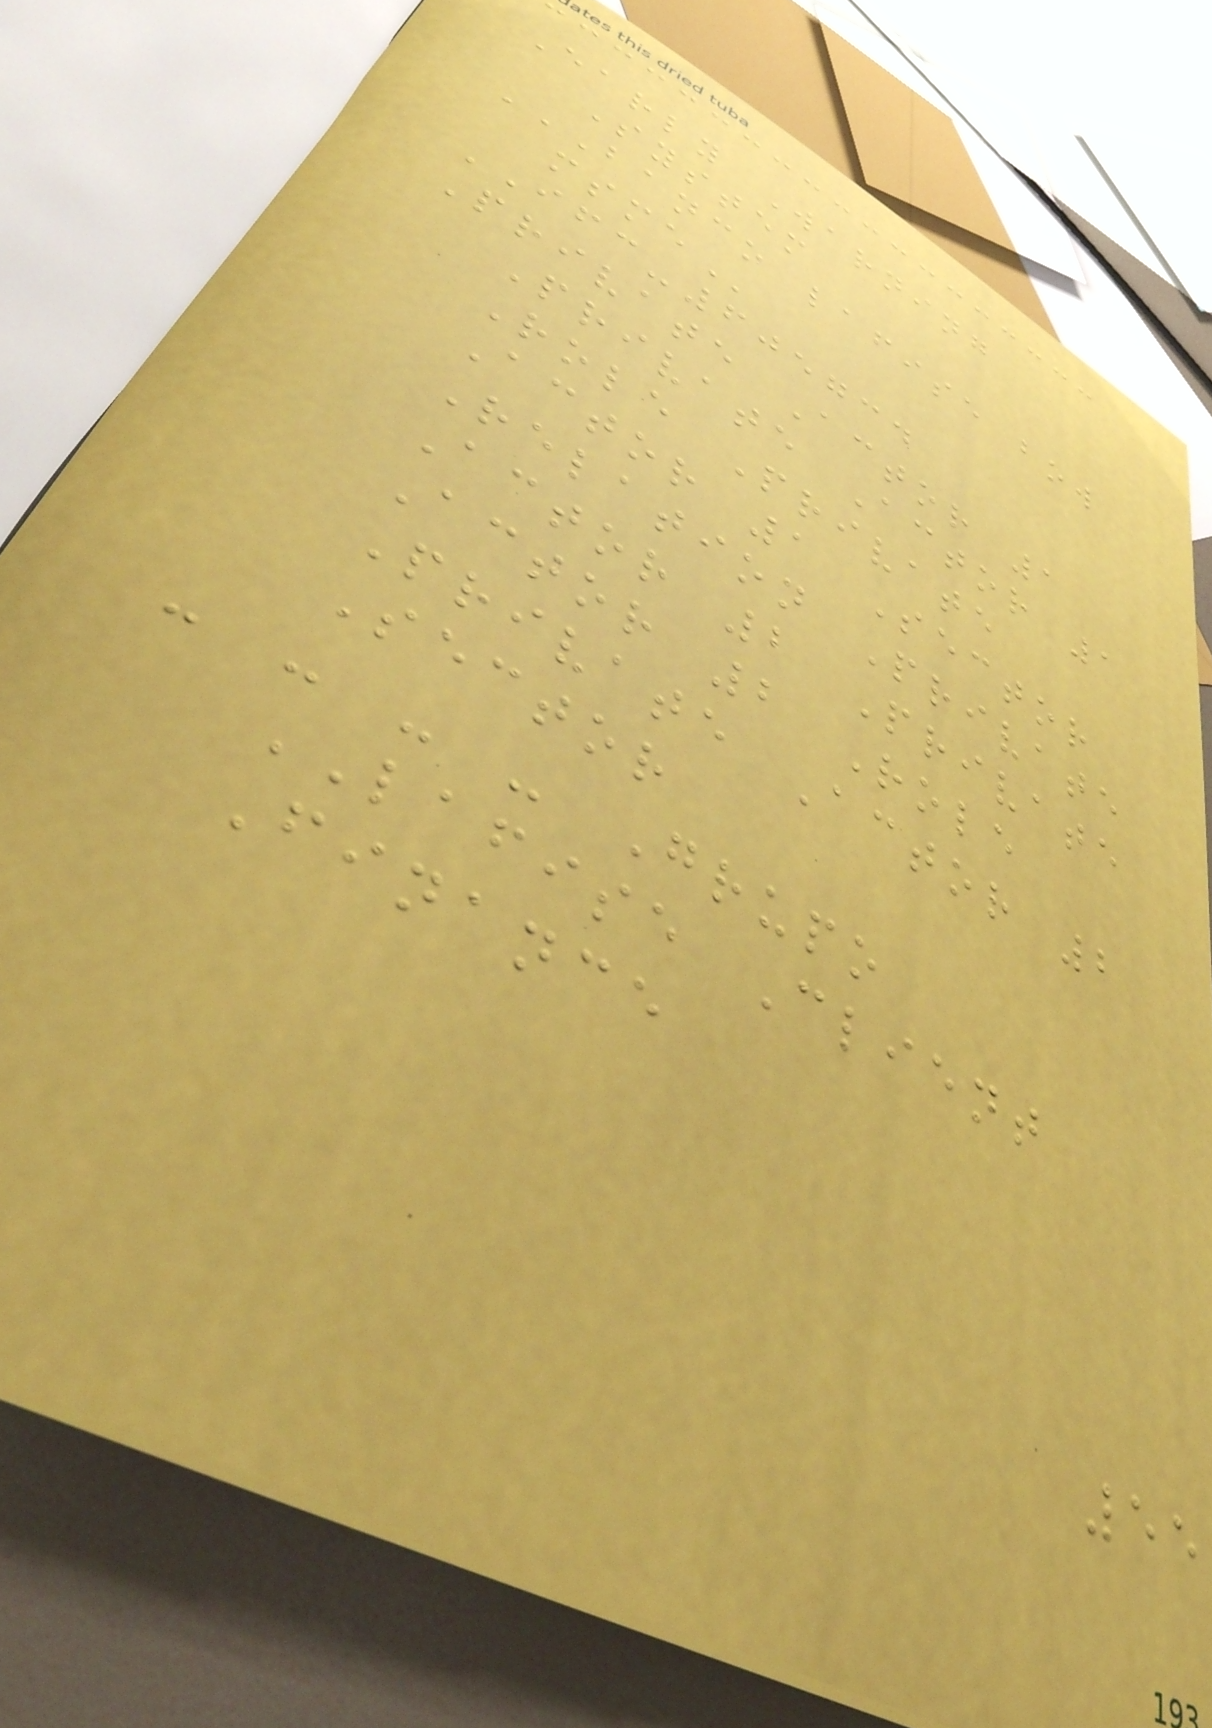Early Warning
System
BANCO LAFISE BOW
MSME
IFC-605734
Private Actor 1
Private Actor 1
Role Private
Actor 1 Sector
Relation Private
Actor 2 Private
Actor 2 Role
Private Actor 2
Sector
- - - - Grupo
LAFISE Client
Finance
55
